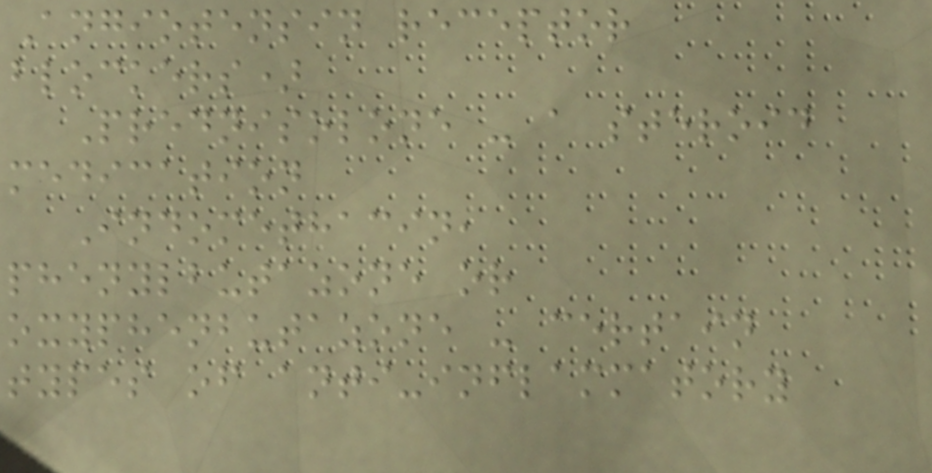Angiotensin receptor
blockers)
Prednisolone - a steroid
medication
Indomethacin,
phenylbutazone or
oxyphenbutazone - certain
types of anti-inflammatory
